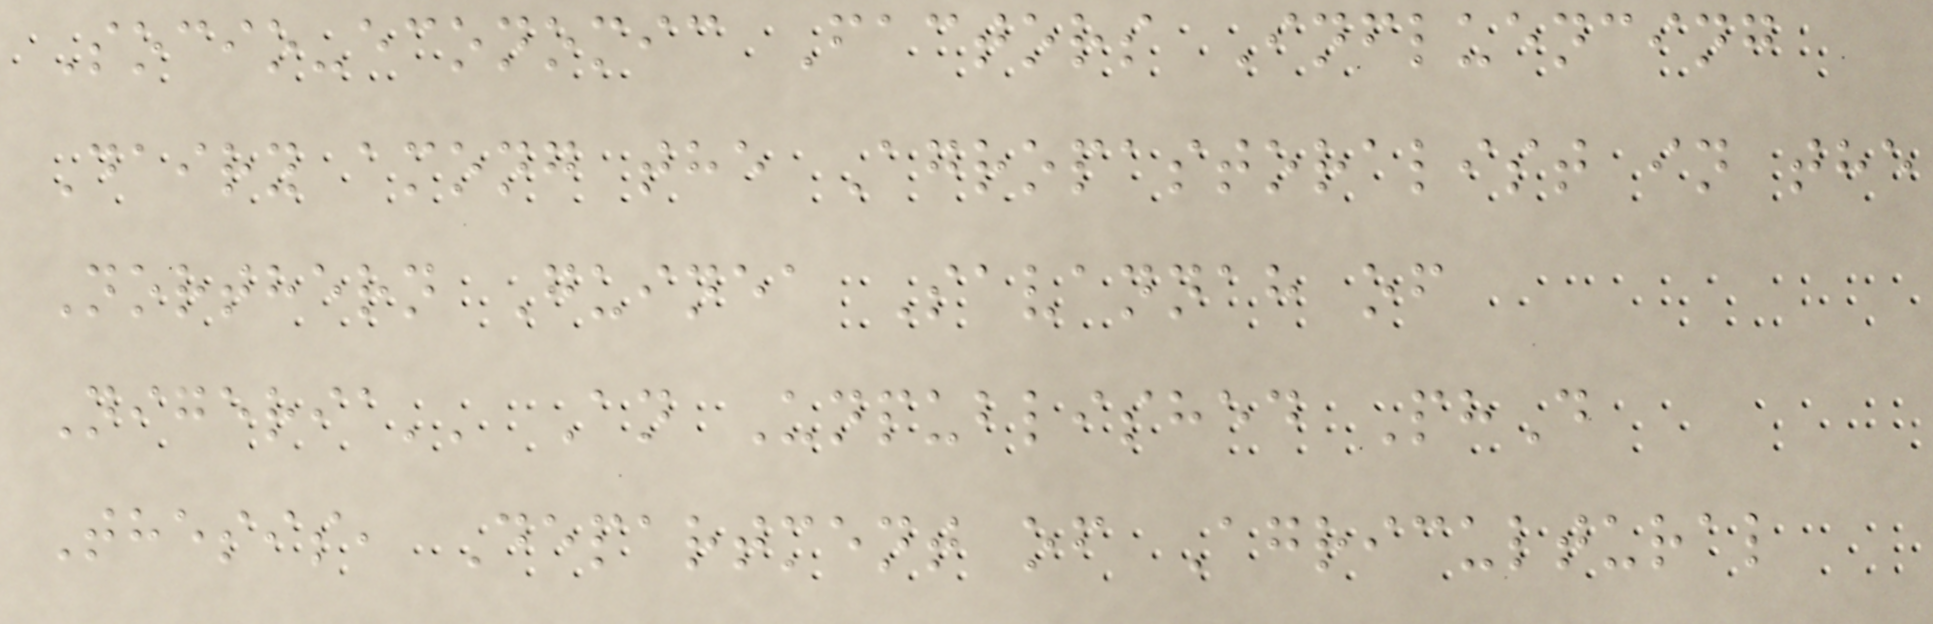Socio-economic Factors Influencing
Dairy among the Agropastoralist in the
Northern Guinea Savannah of
Nigeria'' An Unpublished PhD
Thesis, Department of Agricultural
